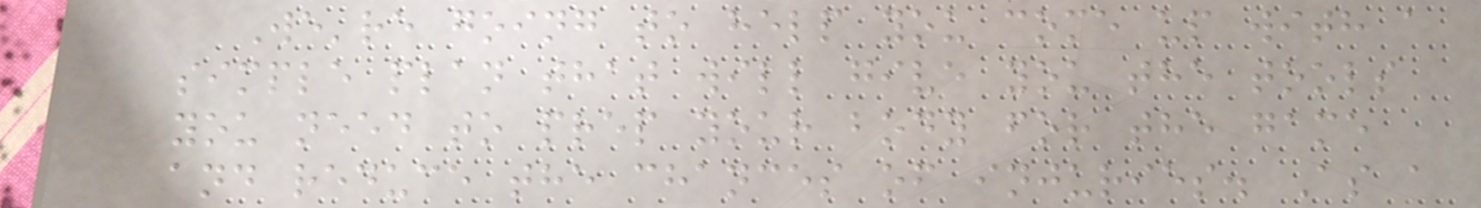We're going to help you come up with a
simple plan that will give you the tools
you need to prep your body for the game
and reduce the chances of injuries. As a
